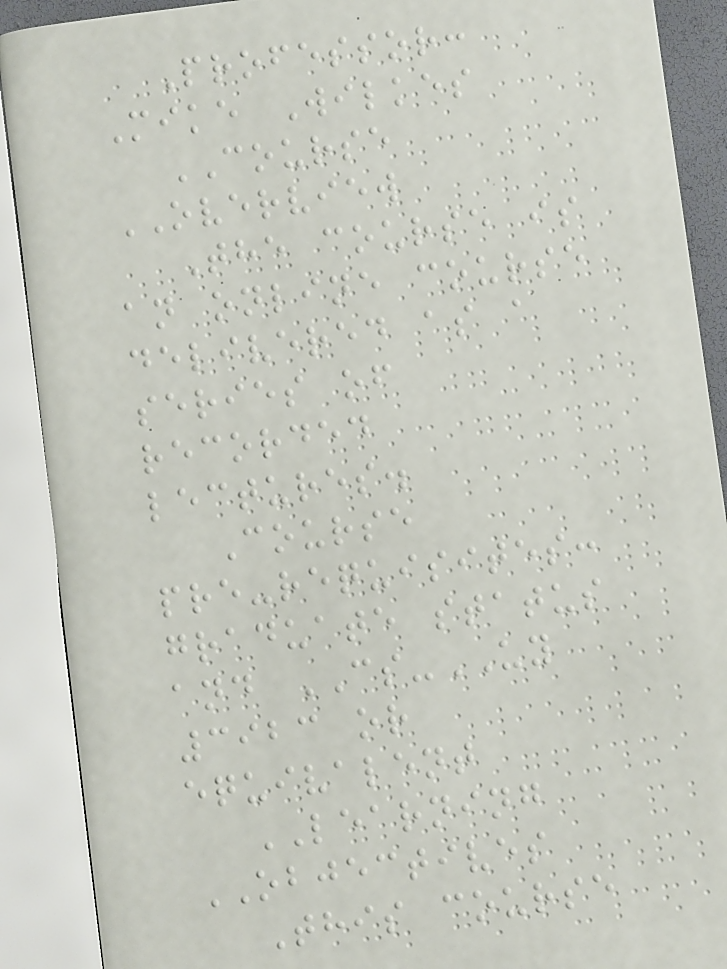Professor:
Mike Wilkes
COURSE
OVERVIEW
The course is
an online course
delivered as a
series of
recorded
lectures.
Course
pre-requisites:
graduate status
and CS-UY
3923 or
equivalent
LEARNING
OBJECTIVES
This course
